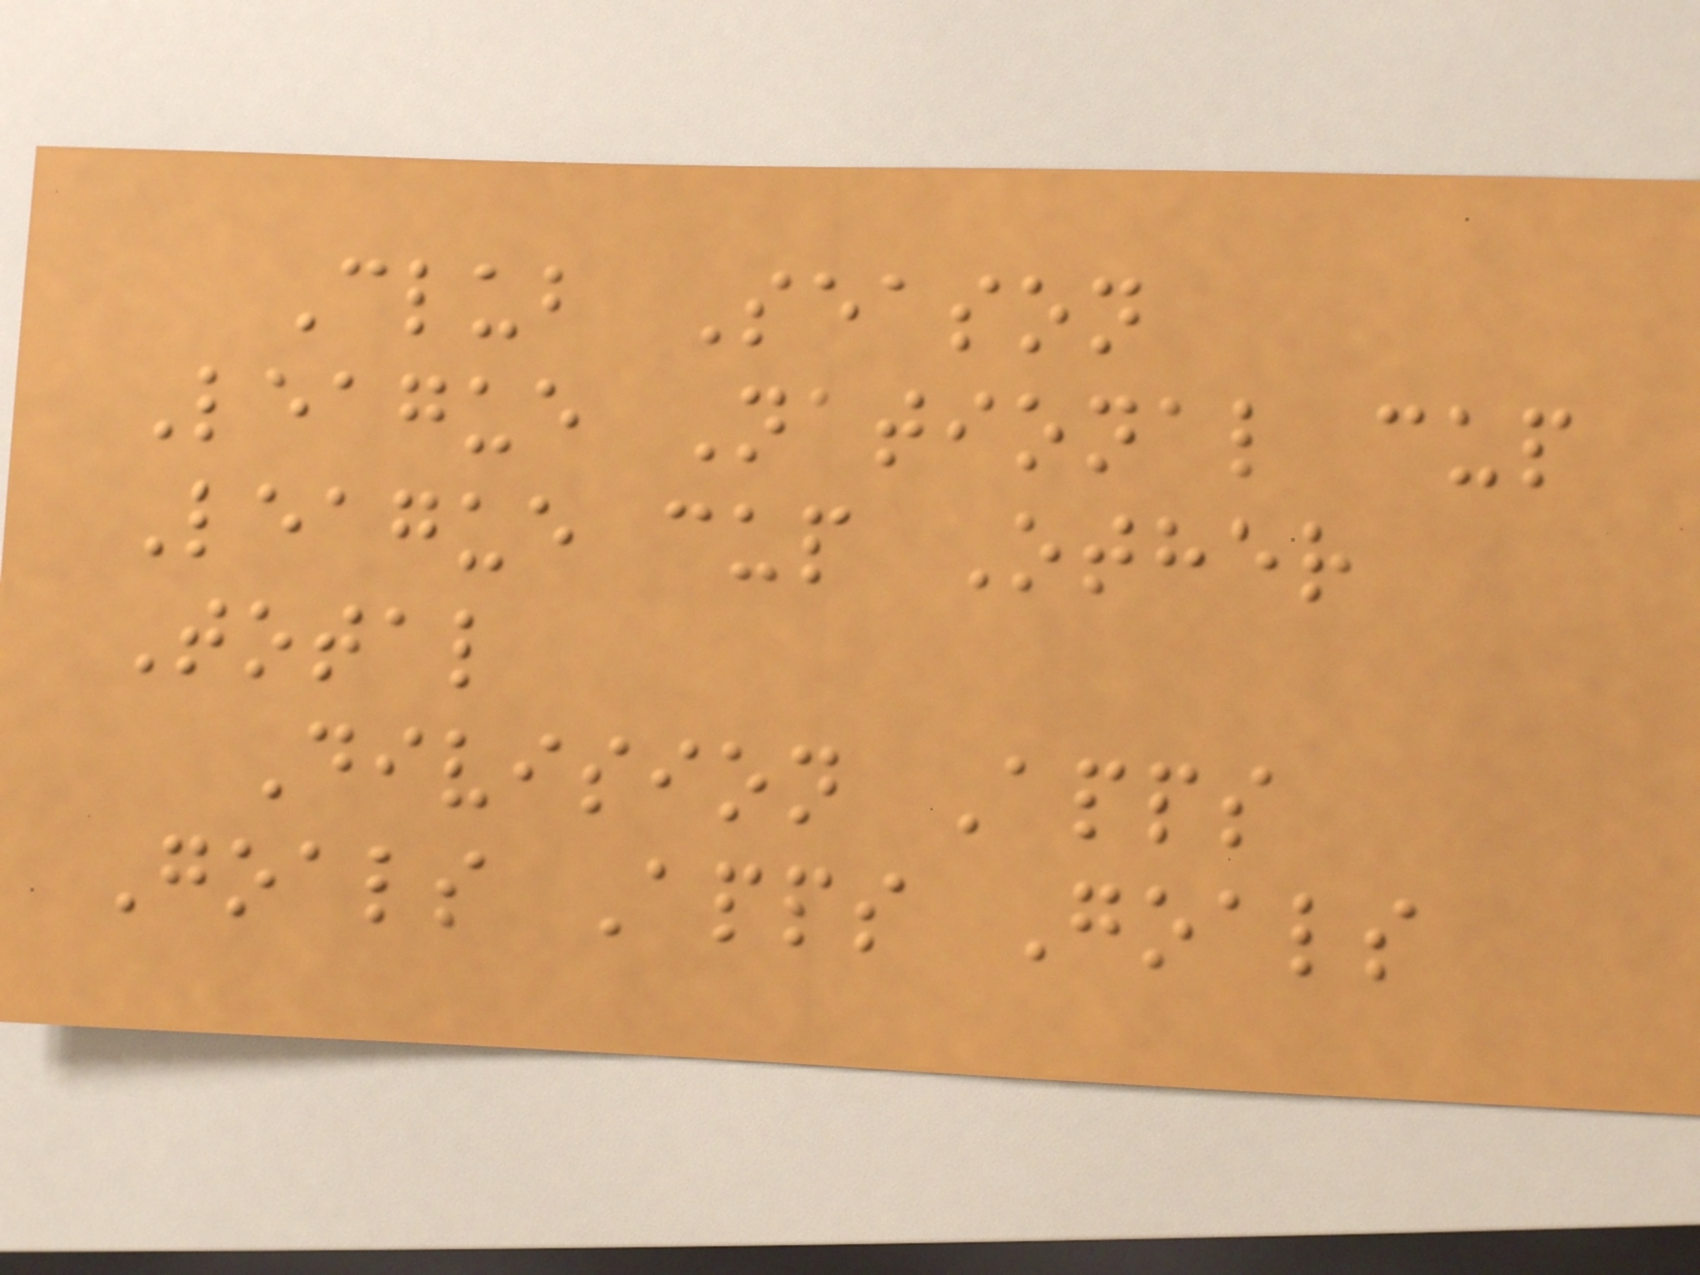Club Season
League National cup
League cup Other
Total
Division Apps
Goals Apps Goals
